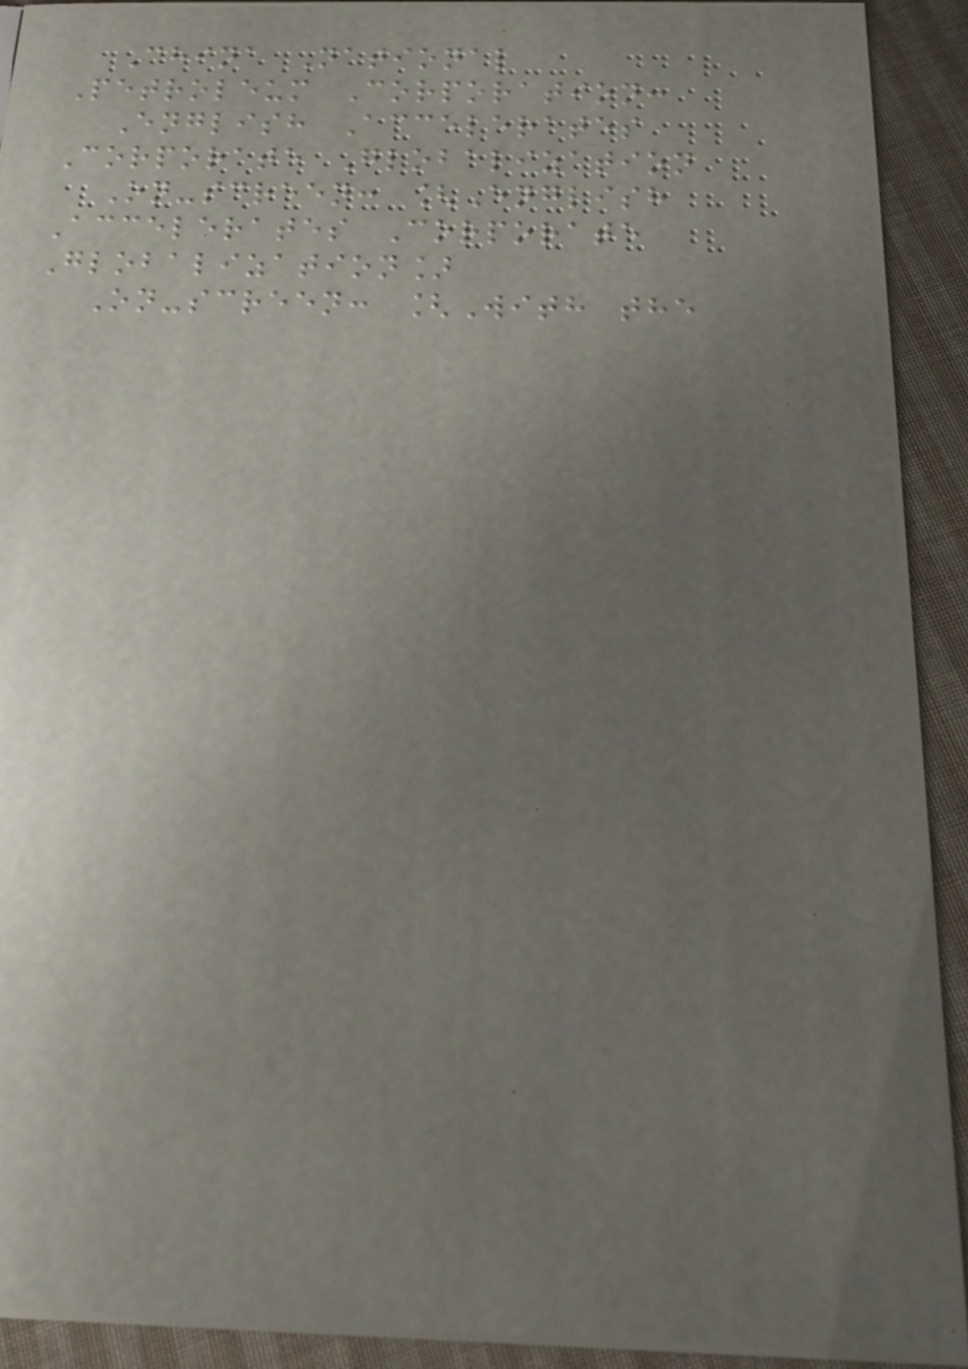China National
Petroleum Corporation:
English Accelerates
Corporate Globalization
On-screen: [English
Accelerates Corporate
Globalization]
On-screen: [With the
